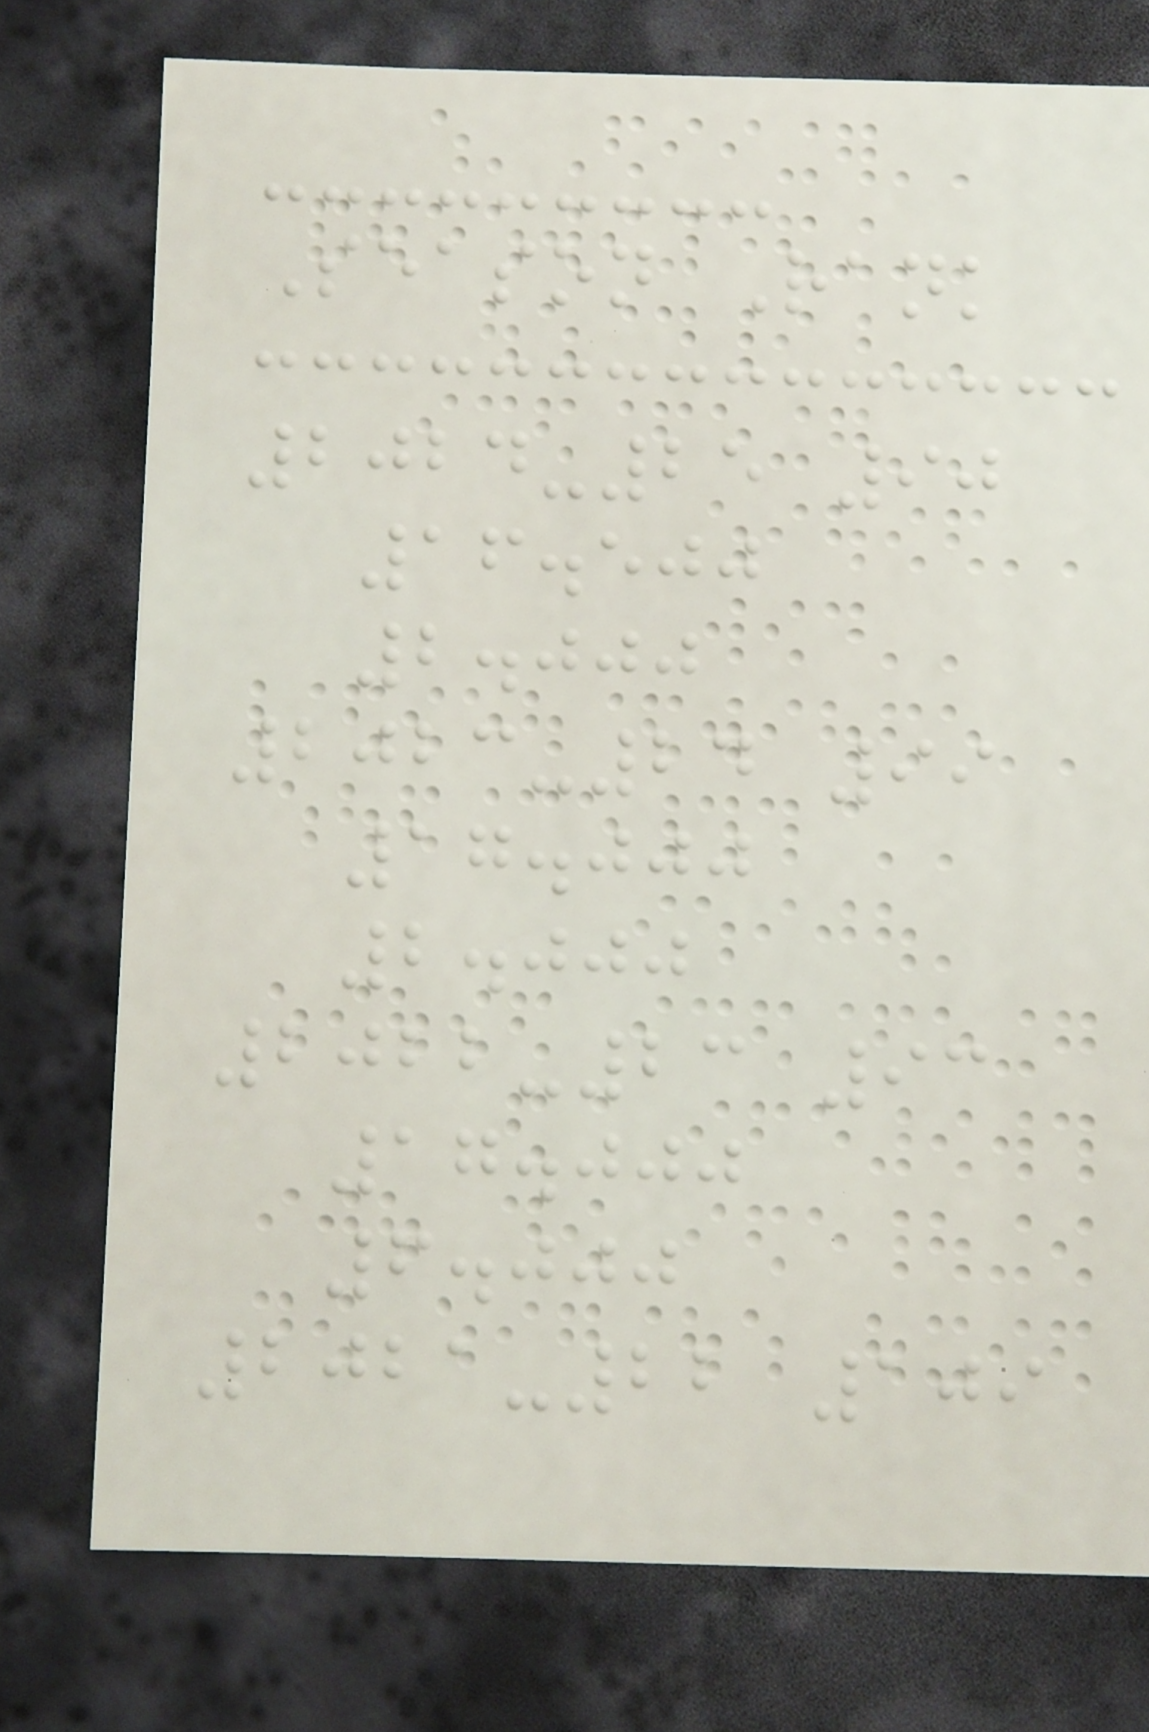Season Rank
2024-25 90
16.500
2.000
2023-24 99
17.000
2.000
2022-23 93
17.000
6.000
2021-22 109
